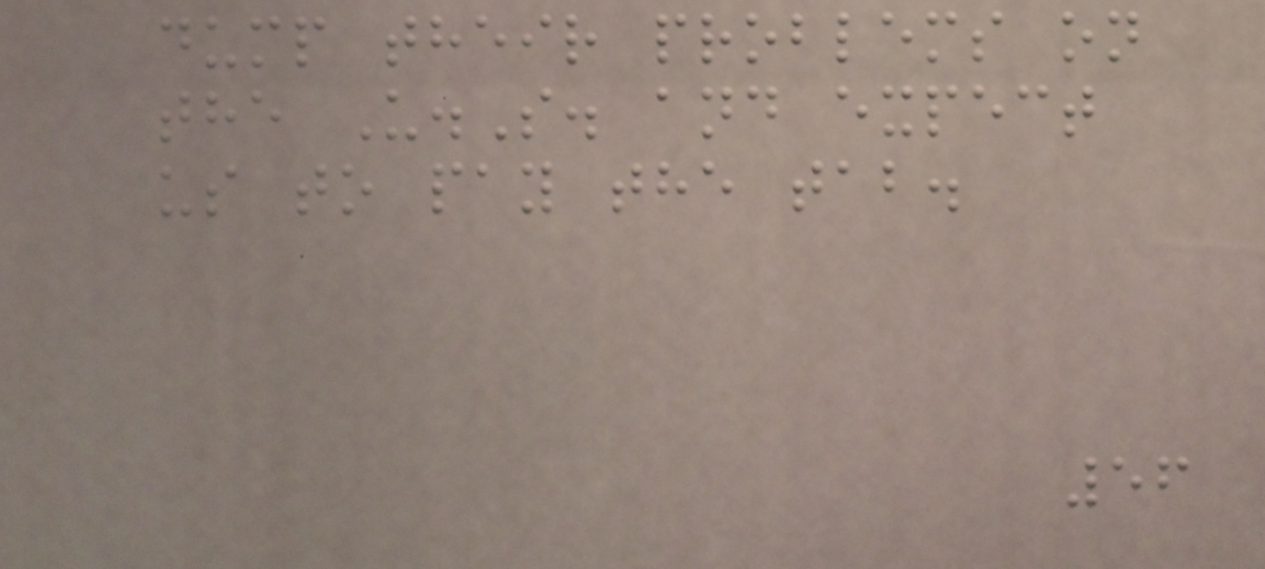dump their problems on
the U.S. and expect
us to pay the tab.
56
